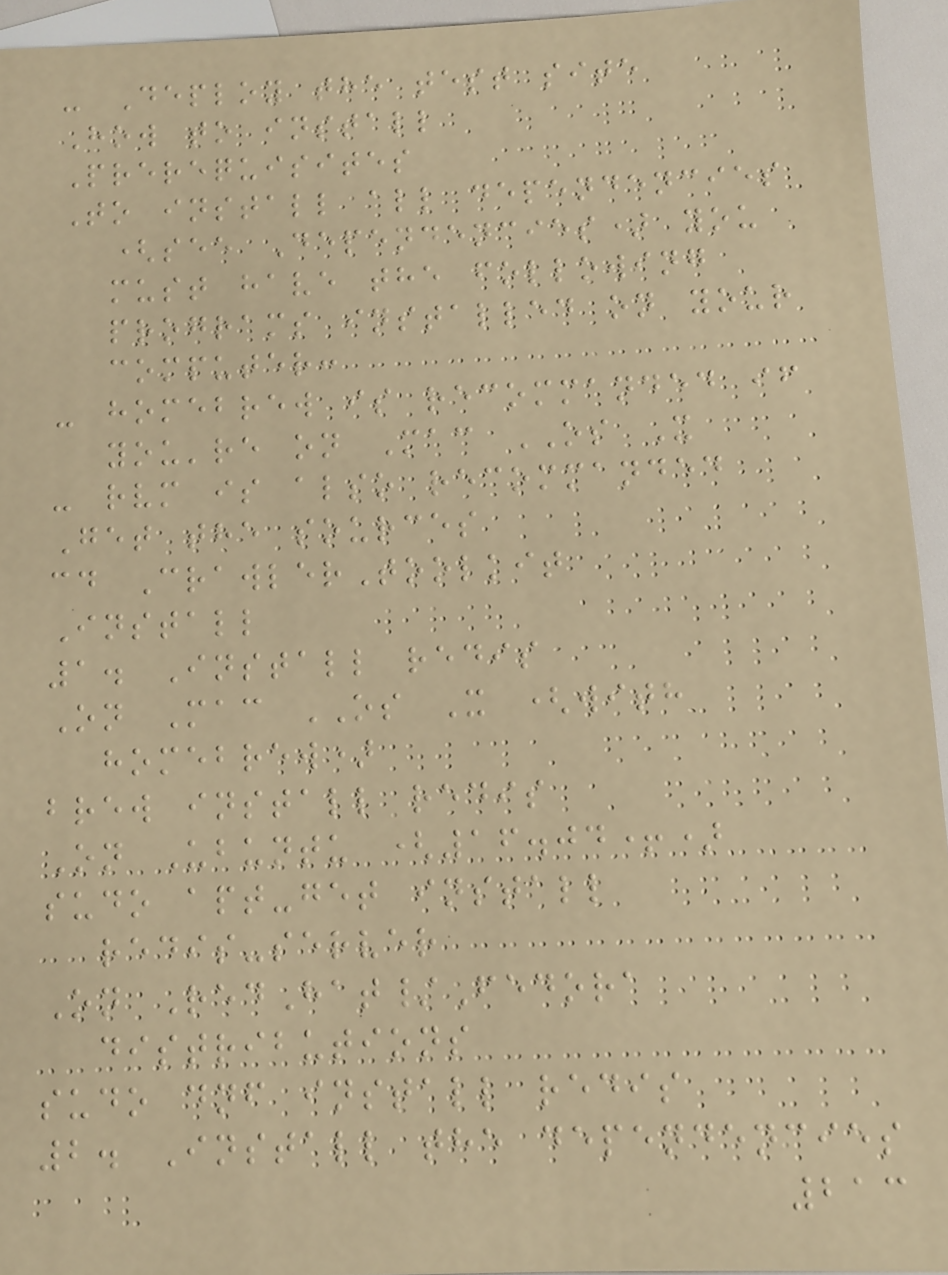- Deploy the test site
How to install
Prerequisites
To install all dependencies
(see Dependencies) you
must have the following
programs installed on your
computer:
- homebrew is recommanded if
you're on Mac OS X
- rvm is also recommanded
Get the sources
cd CrawlerToolkit
Install
1. Install redis
On Mac OS X (with
homebrew)
brew install redis
On Ubuntu (16.04+)
sudo apt-get install
redis-server
On RedHat/Fedora
distributions
sudo dnf install redis
2. Install the dependencies
213
